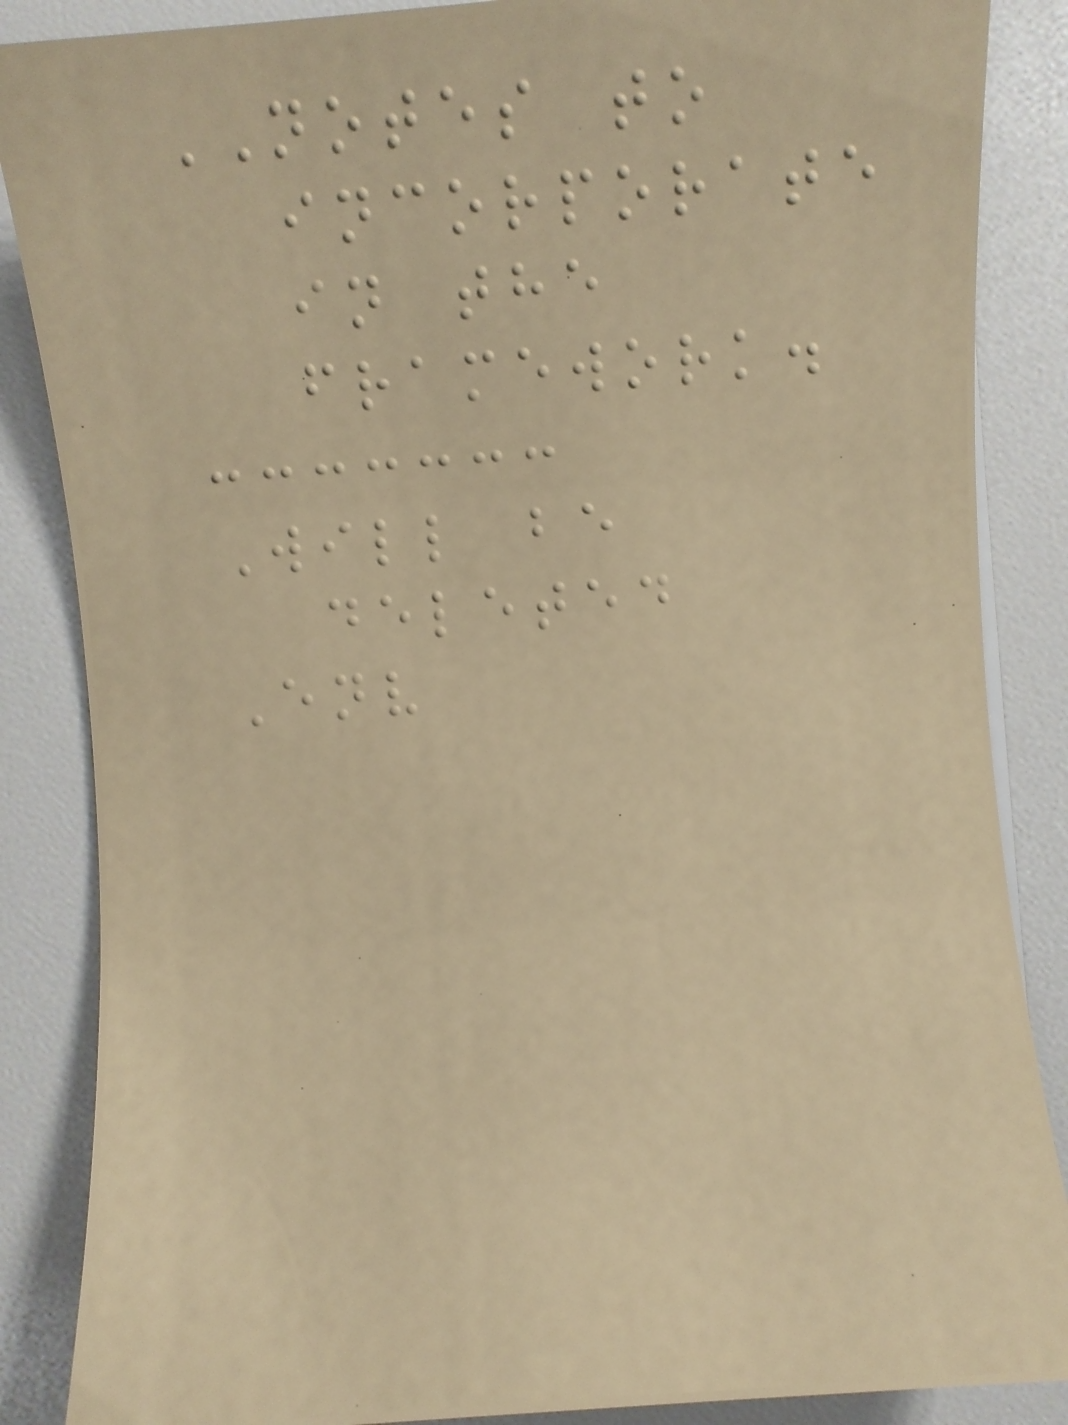NOTES to
incorporate
in the
framework.
Will be
deleted
Env
